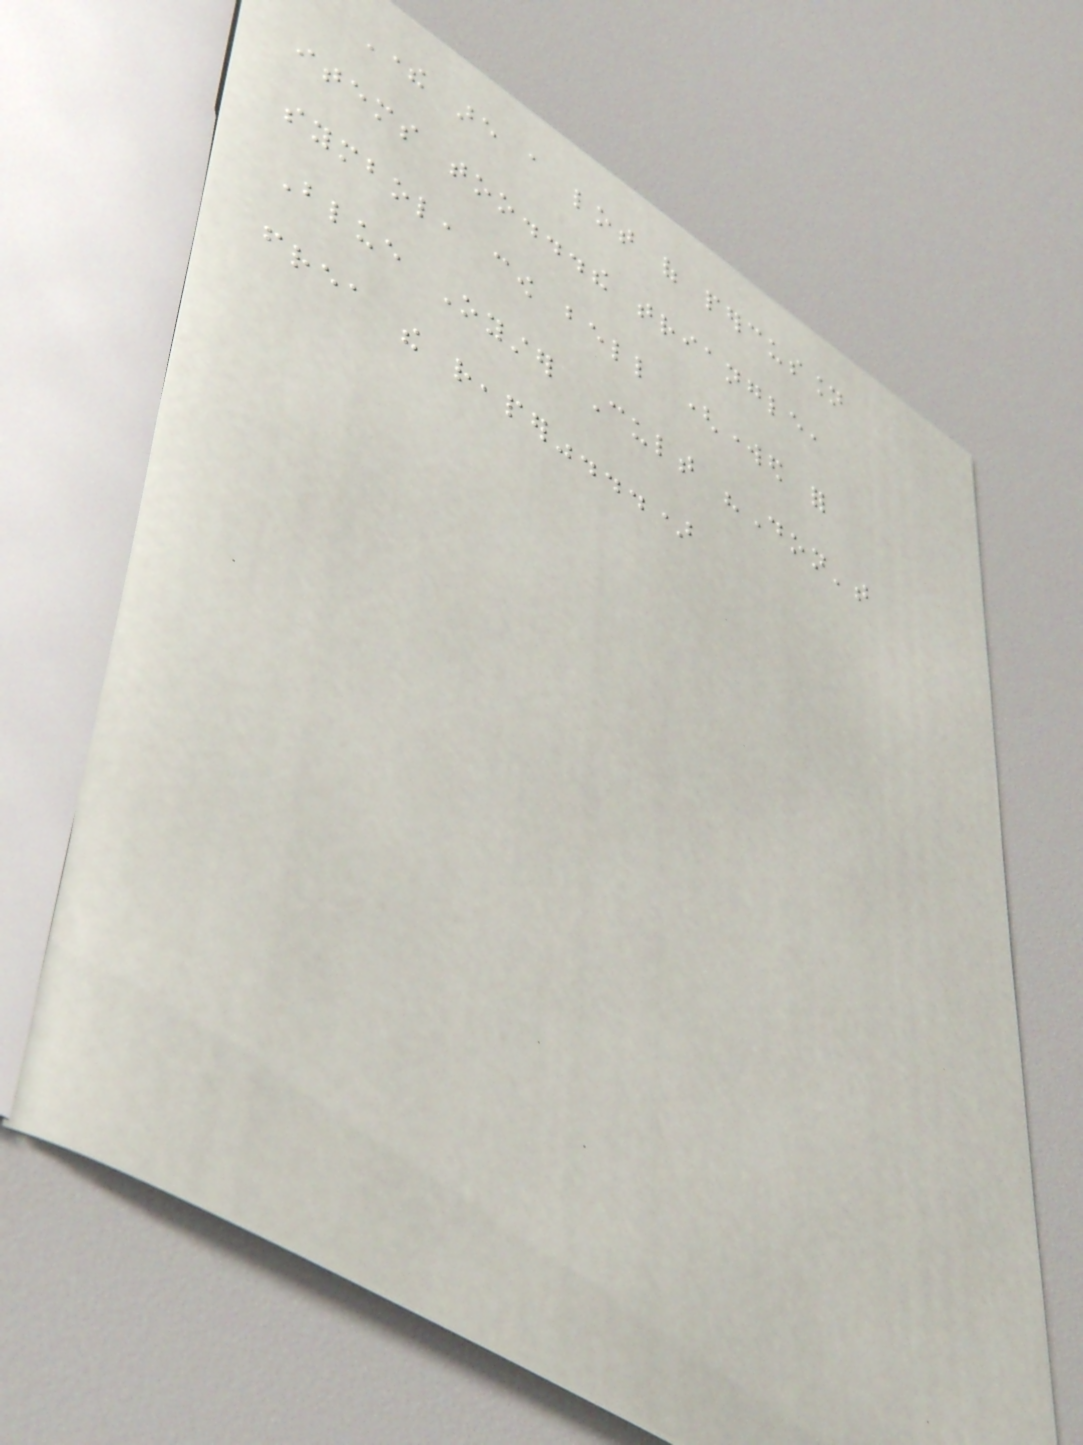There are a lot of percussion
items too...the triangle,
symbol, cow bell (worked for
Blue Oyster Cult "Don't
frea the reaper"...)
